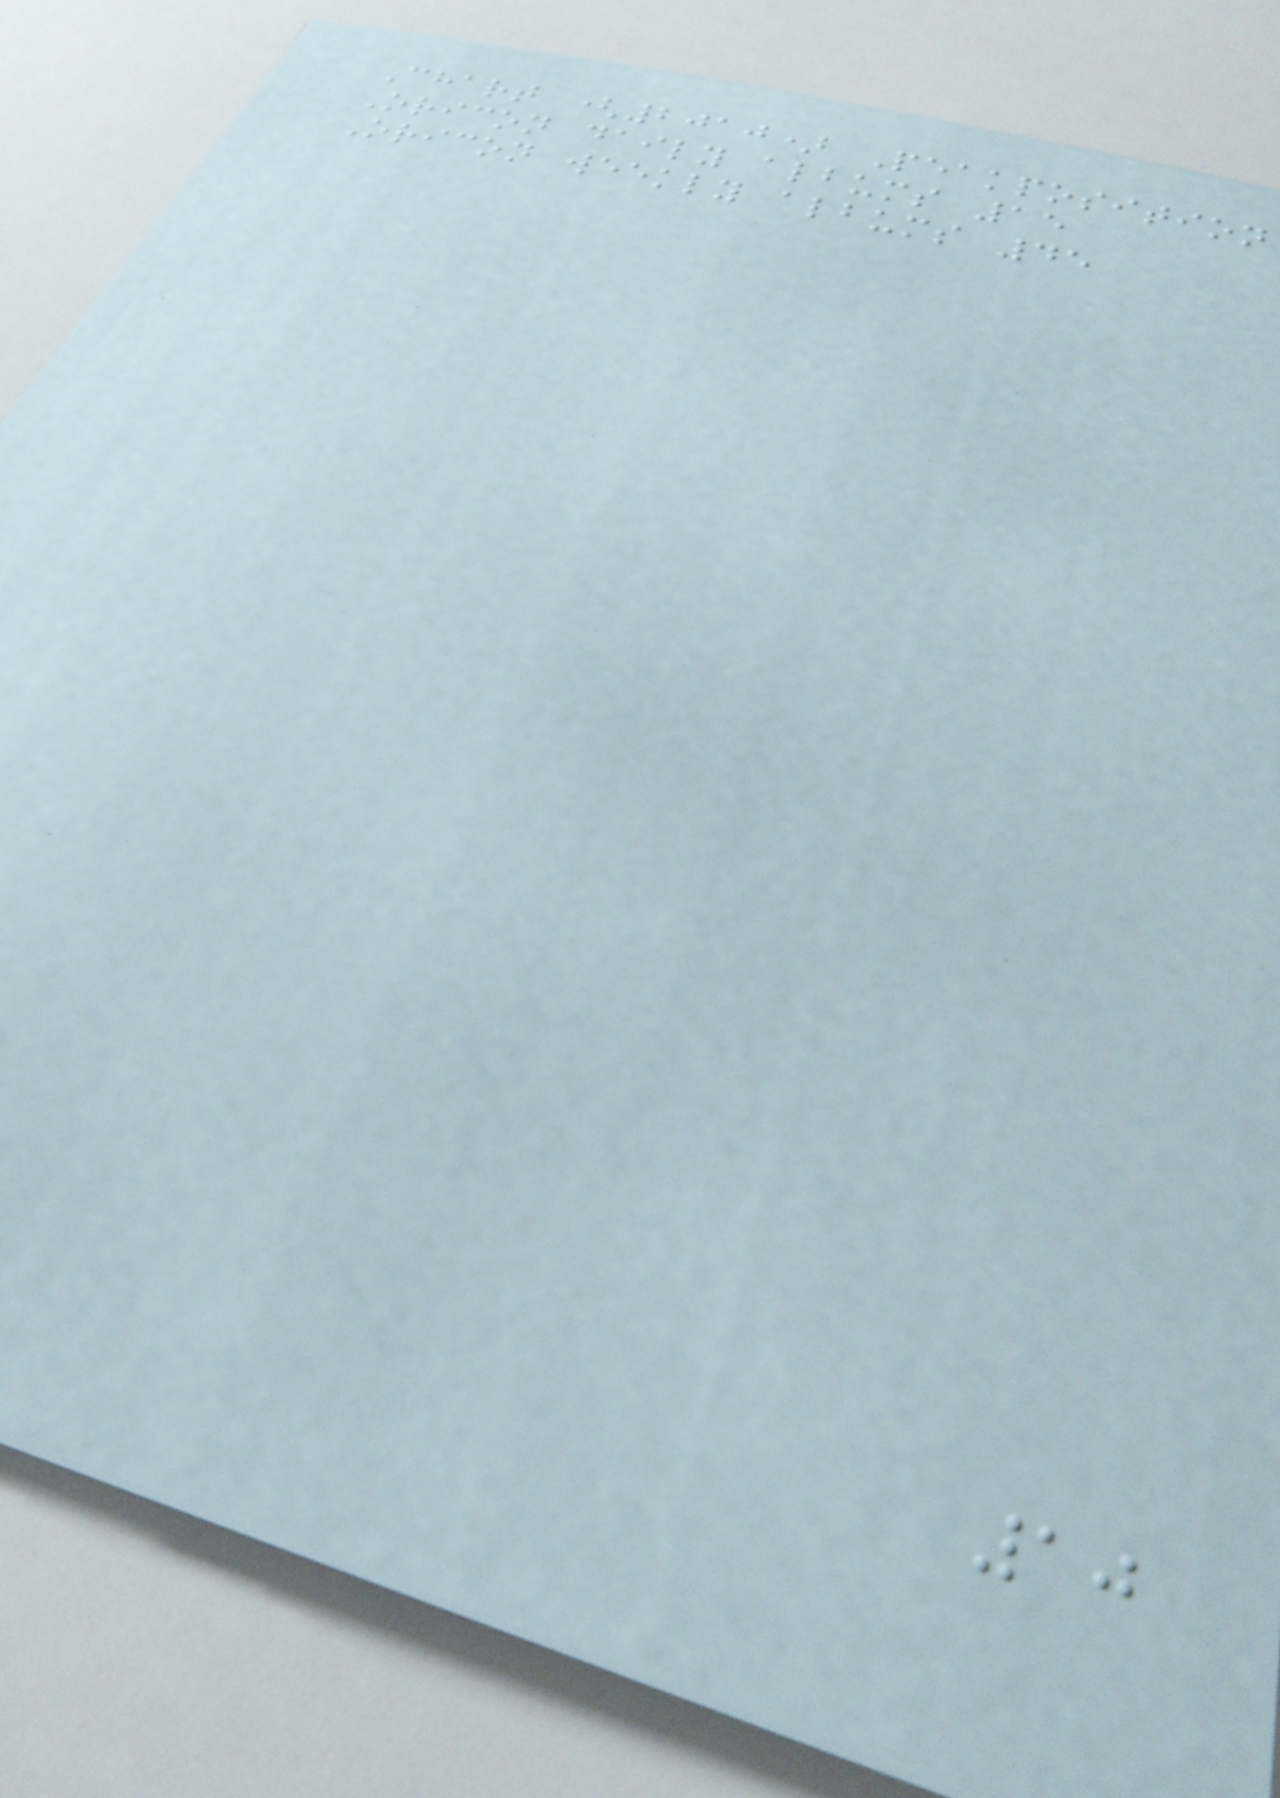Chart (2010) Peakposition
Oricon daily albums 15
Oricon weekly albums 45
10
